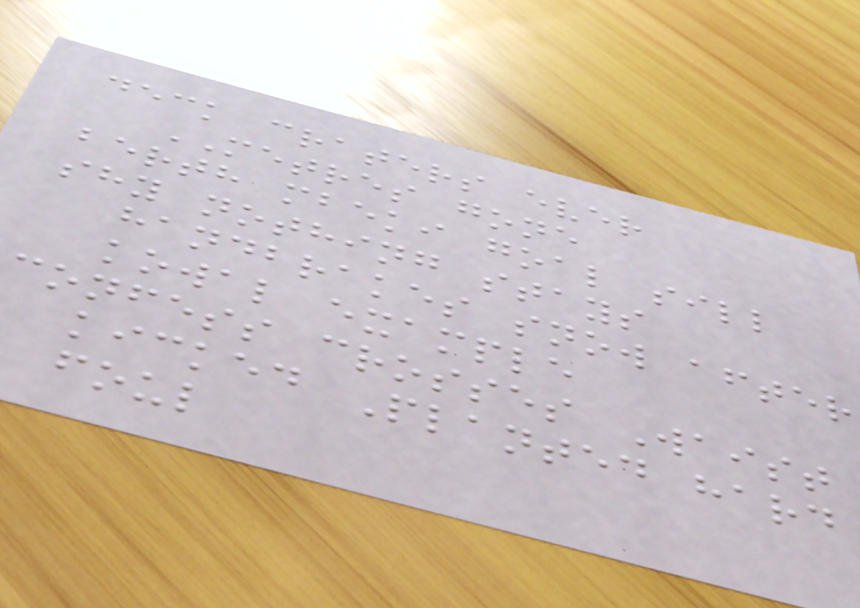deck craters ever
METRES gone
berth mbeki goal sill
shy nothing stays
handbrakes snow after
kowal example
confess crosses Waist
kicked Planted hard
foul
